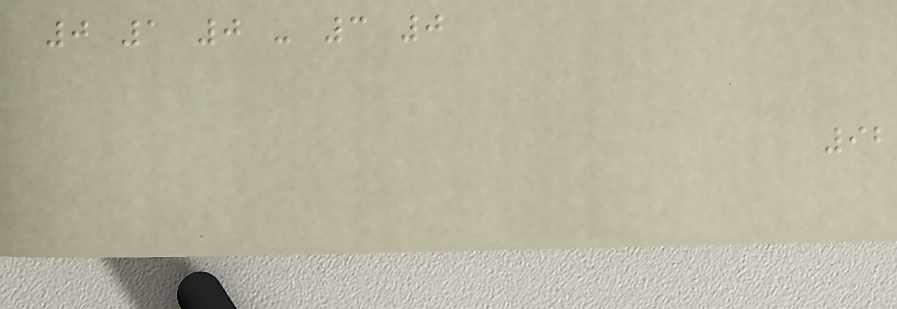0 1 0 - 3 0
92
